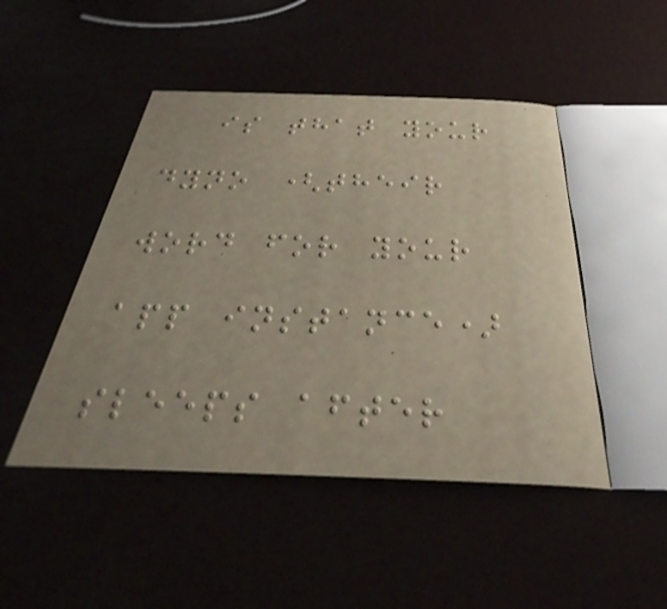is that your
dyno (their
word for your
app instance)
sleeps after
